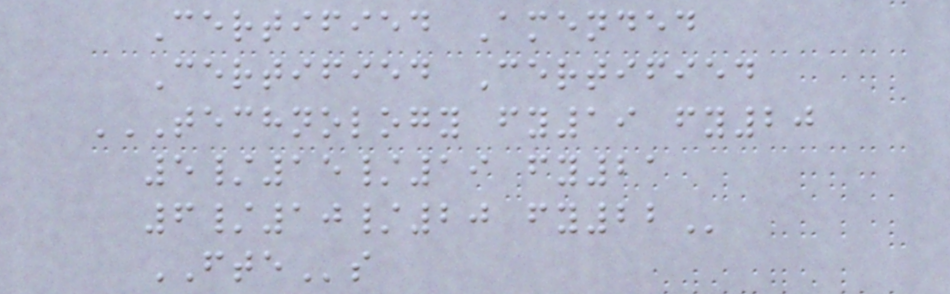Certified Amended
Certified Certified
TECHNOLOGY FY19 FY20
5/15/19 FY21
6/10/20 FY22
FTEs
